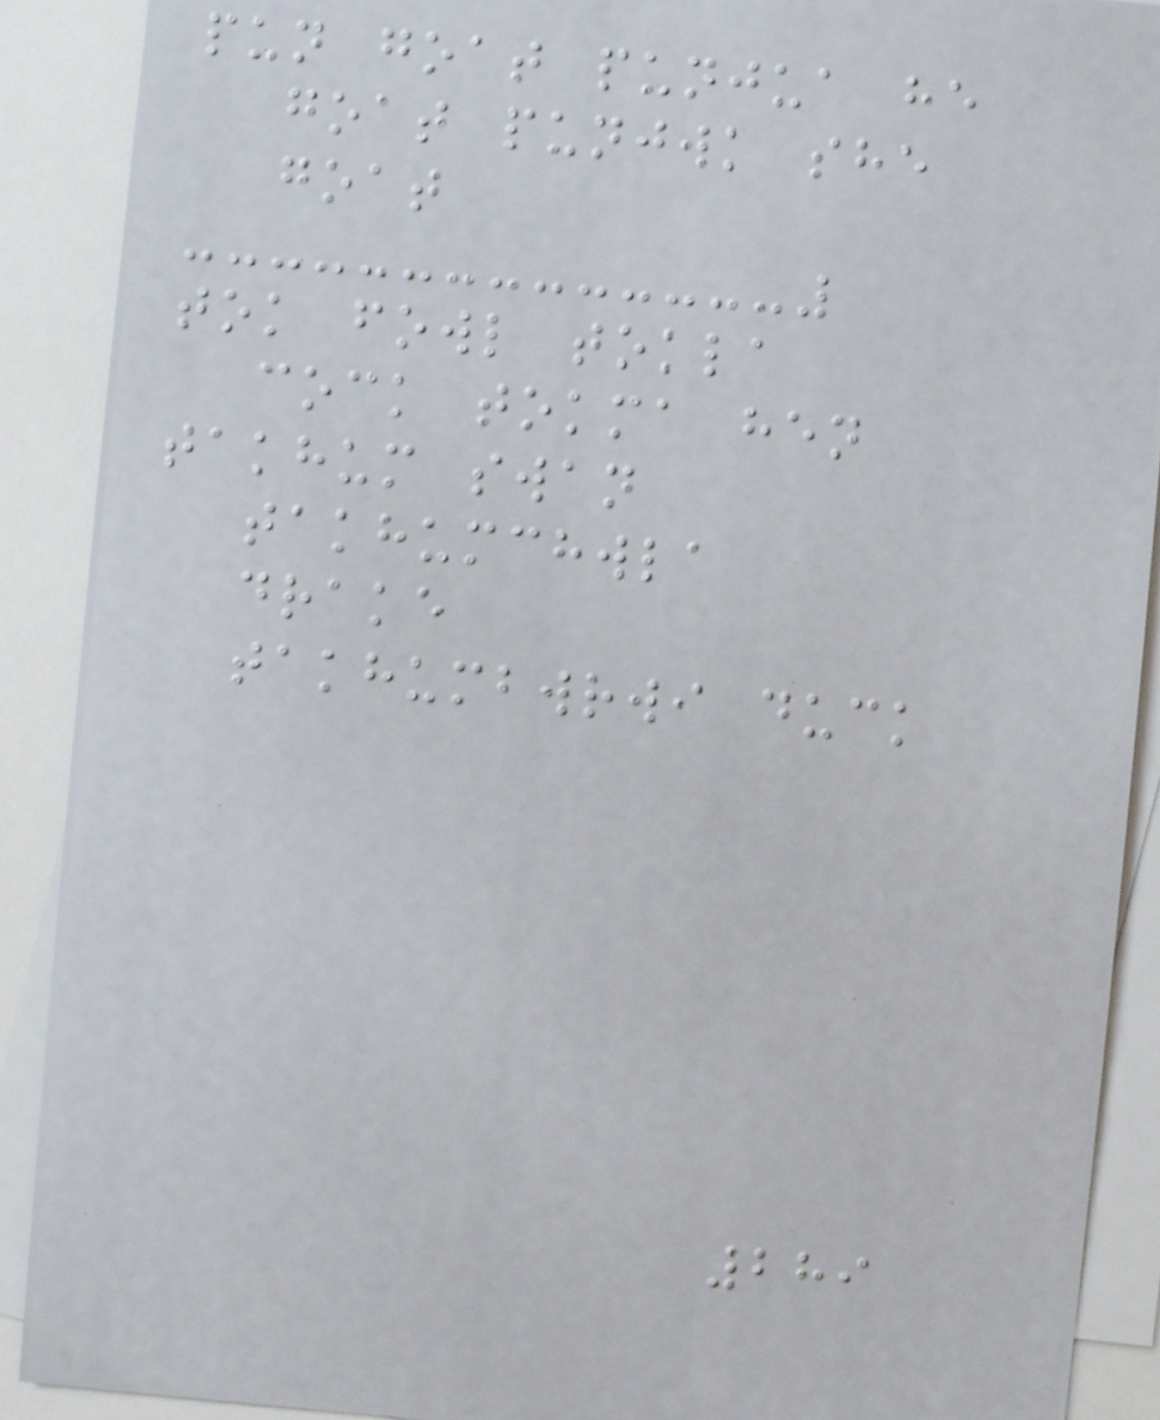pun goat punjua he
goat punjwk she
goat
tok fowl tokla
cock tokma hen
takhum swan
takhumchwla
drake
takhumbwrwi duck
289
